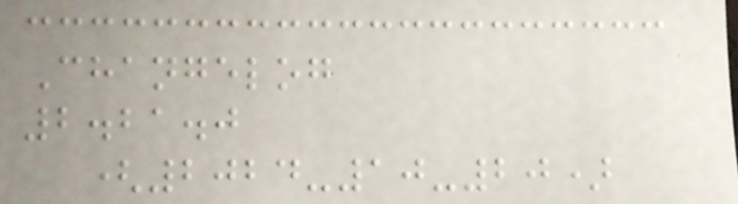Changelog
2.21.0
(2024-10-20)
